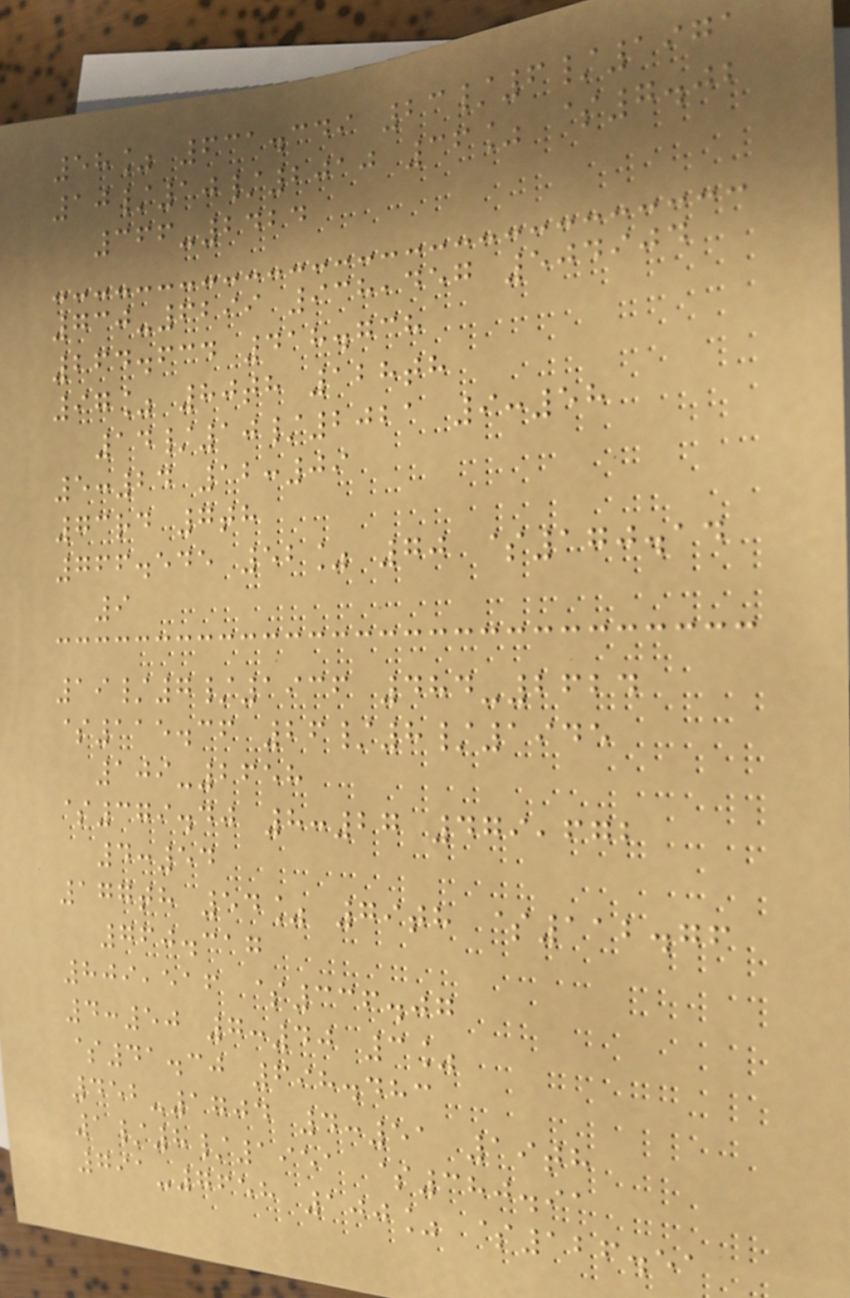58% 631.349 23/6/1971
10/10/2010 36% $7.02
366-2424
730-6299 938,457 504904
264.634 418.738
97% 80th 128th
14/10/2021 9:58
5:24 12:09
73rd 7th
766.545 52% 70 $170.14
9
19/7/1936 484-2624
$115.36 26/8/1945
109-2658
$379.40 8:27 479,672
4:54
177th 54% 79th $112.76
760.317
809,516 $336.07
4:50 7:40 3%
$41.30 698.483
452-1704 4:51 19th
1/8/1951 $380.91
791-7658 100% $126.51
